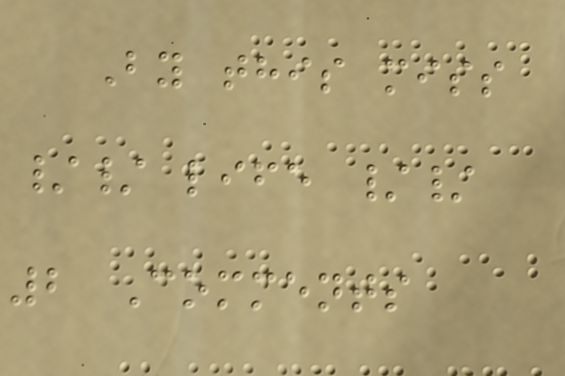By this miss
// life //
2 Comments
